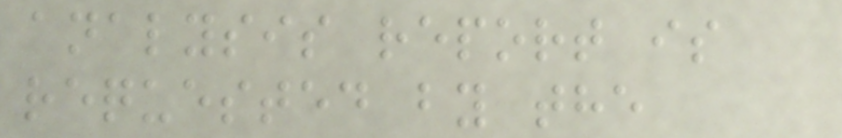analysis report is
requested by the
